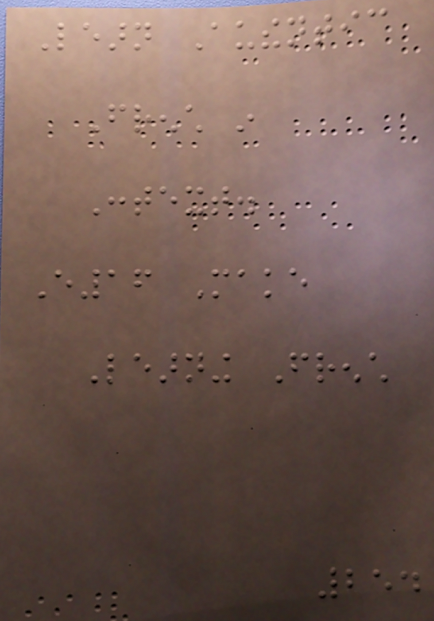Learn Authentic
French in
Context.
E16 Make
Learning French
254
